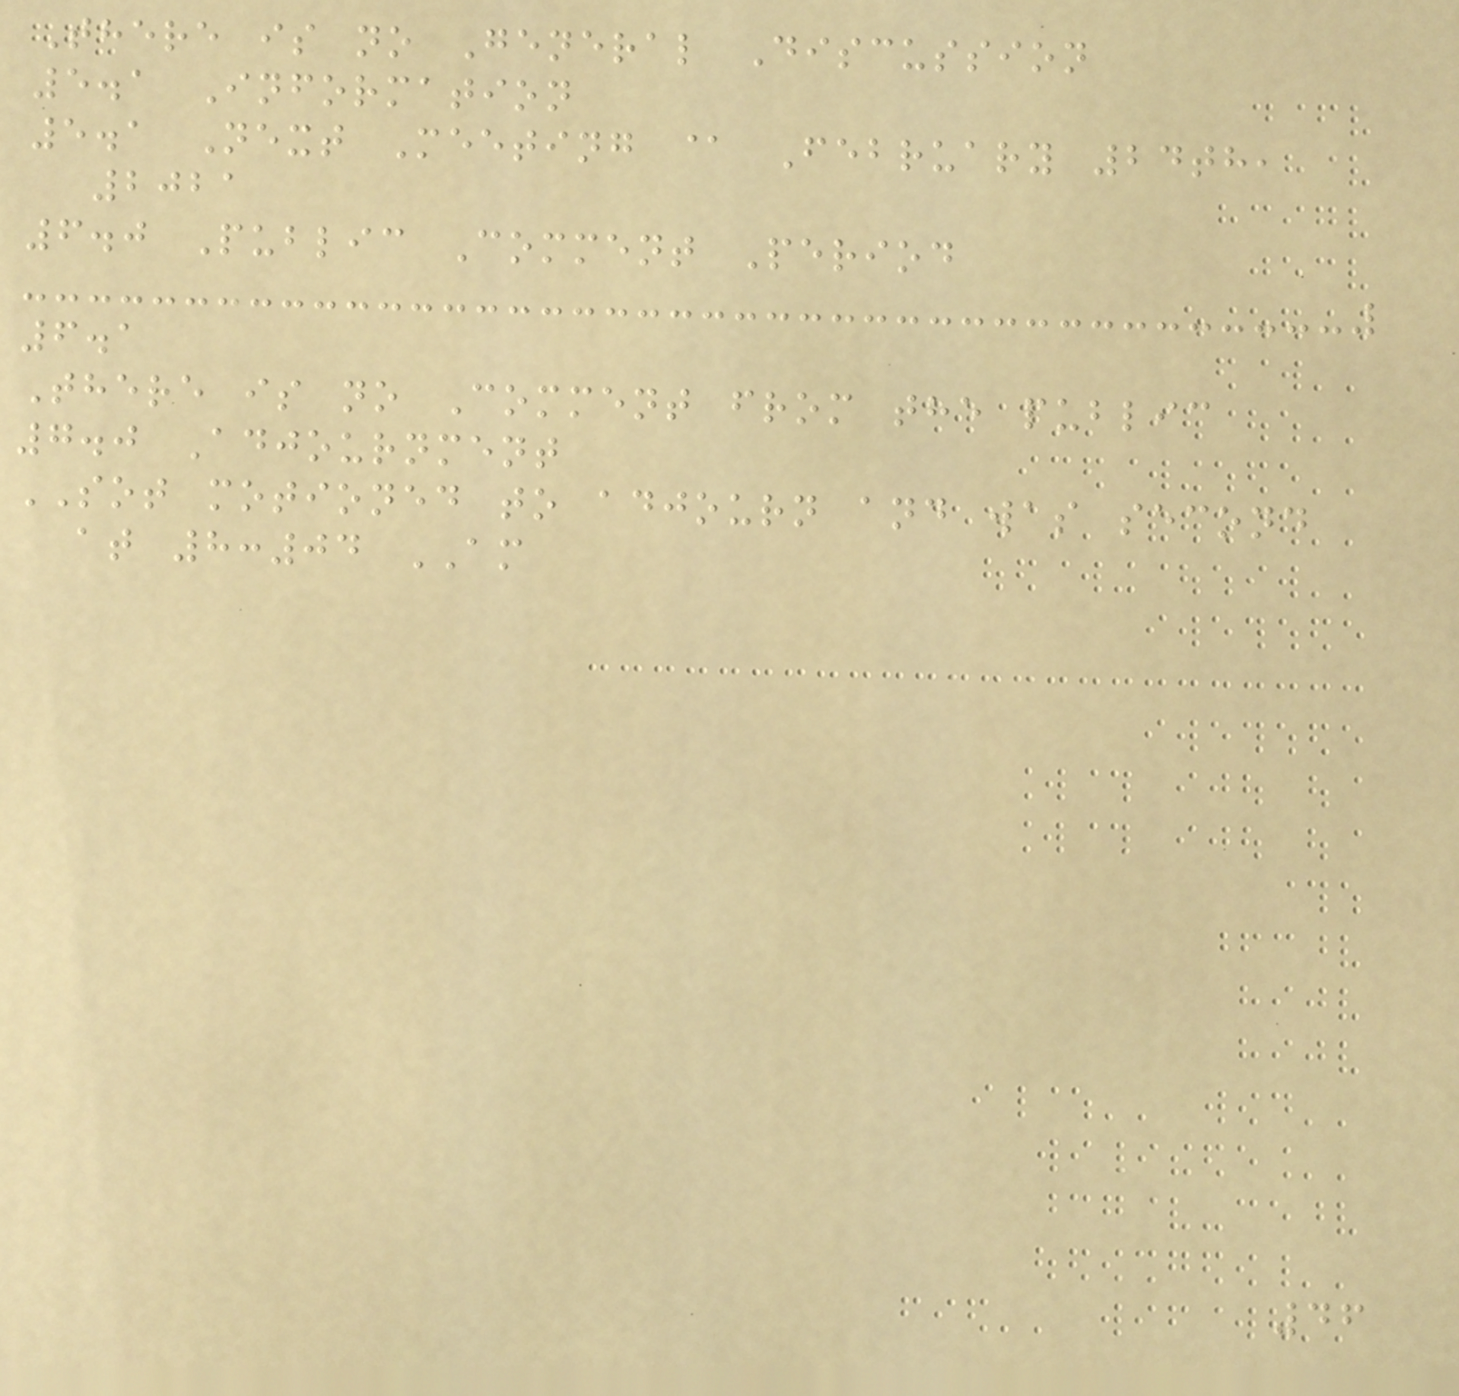There is no General Discussion
5.1 Information
5.1 Next Meeting @ February 24th,
2021
6.0 Public Comment Period
6.1
There is no Comment from the public
7.0 Adjournment
SOT motioned to adjourn and was second
at 8:04 AM
46
